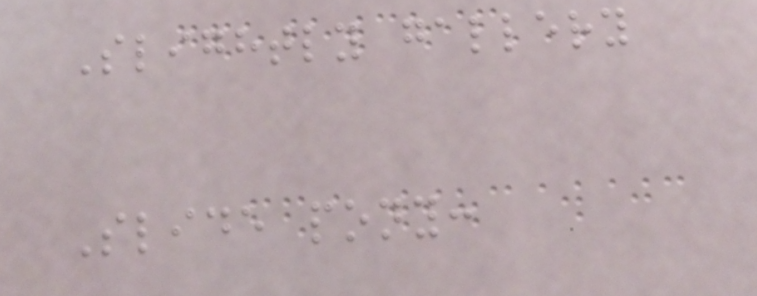Slightly gallery
Slide pony:
